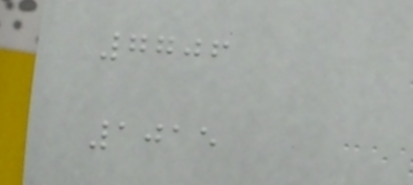7706
1015
